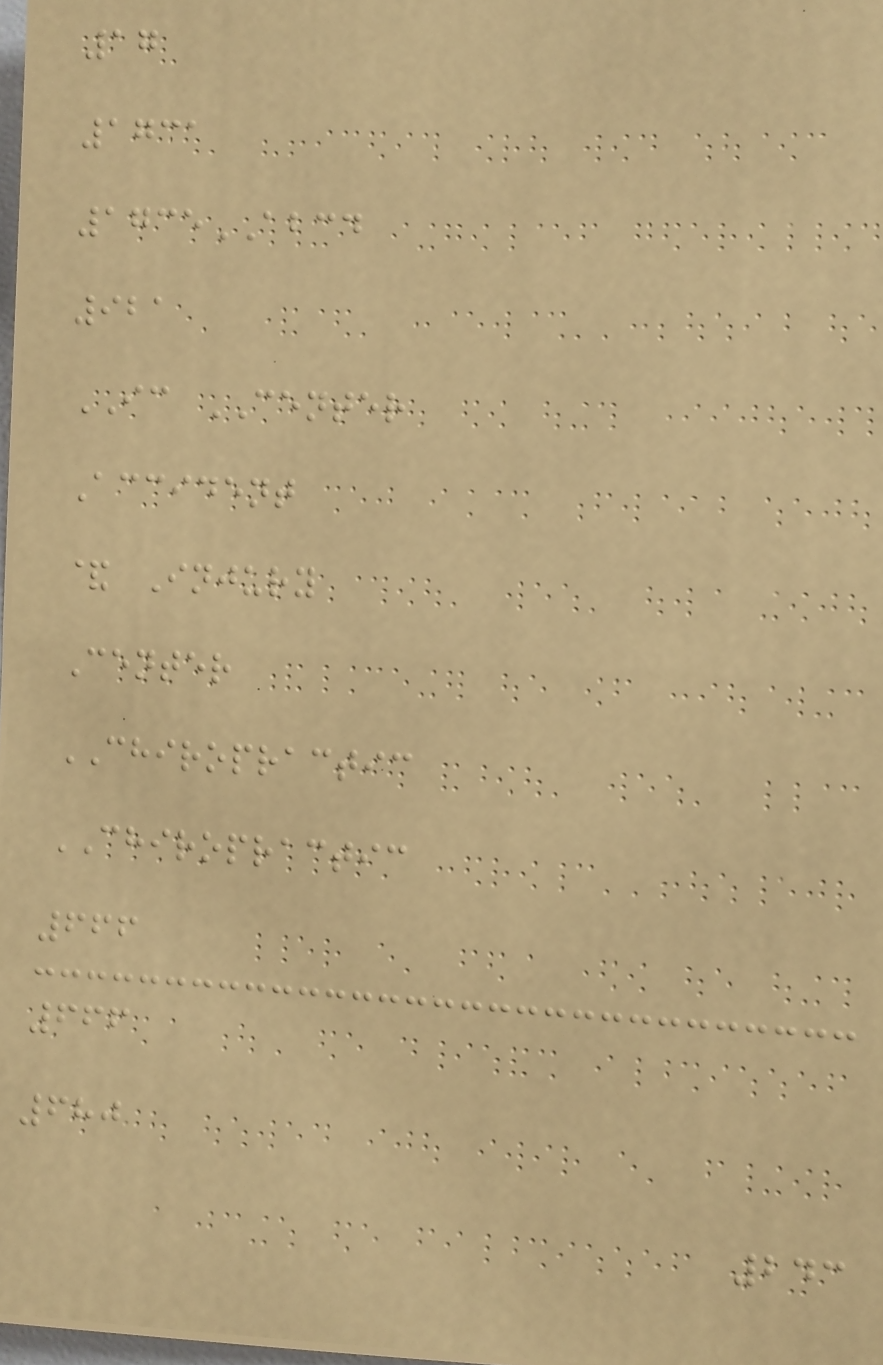17
1731
1735ABCD
921
IC CENTER
Accident
& Injury
Center
CHIROPRACTIC
CHIROPRACTIC
666
666
680
243
